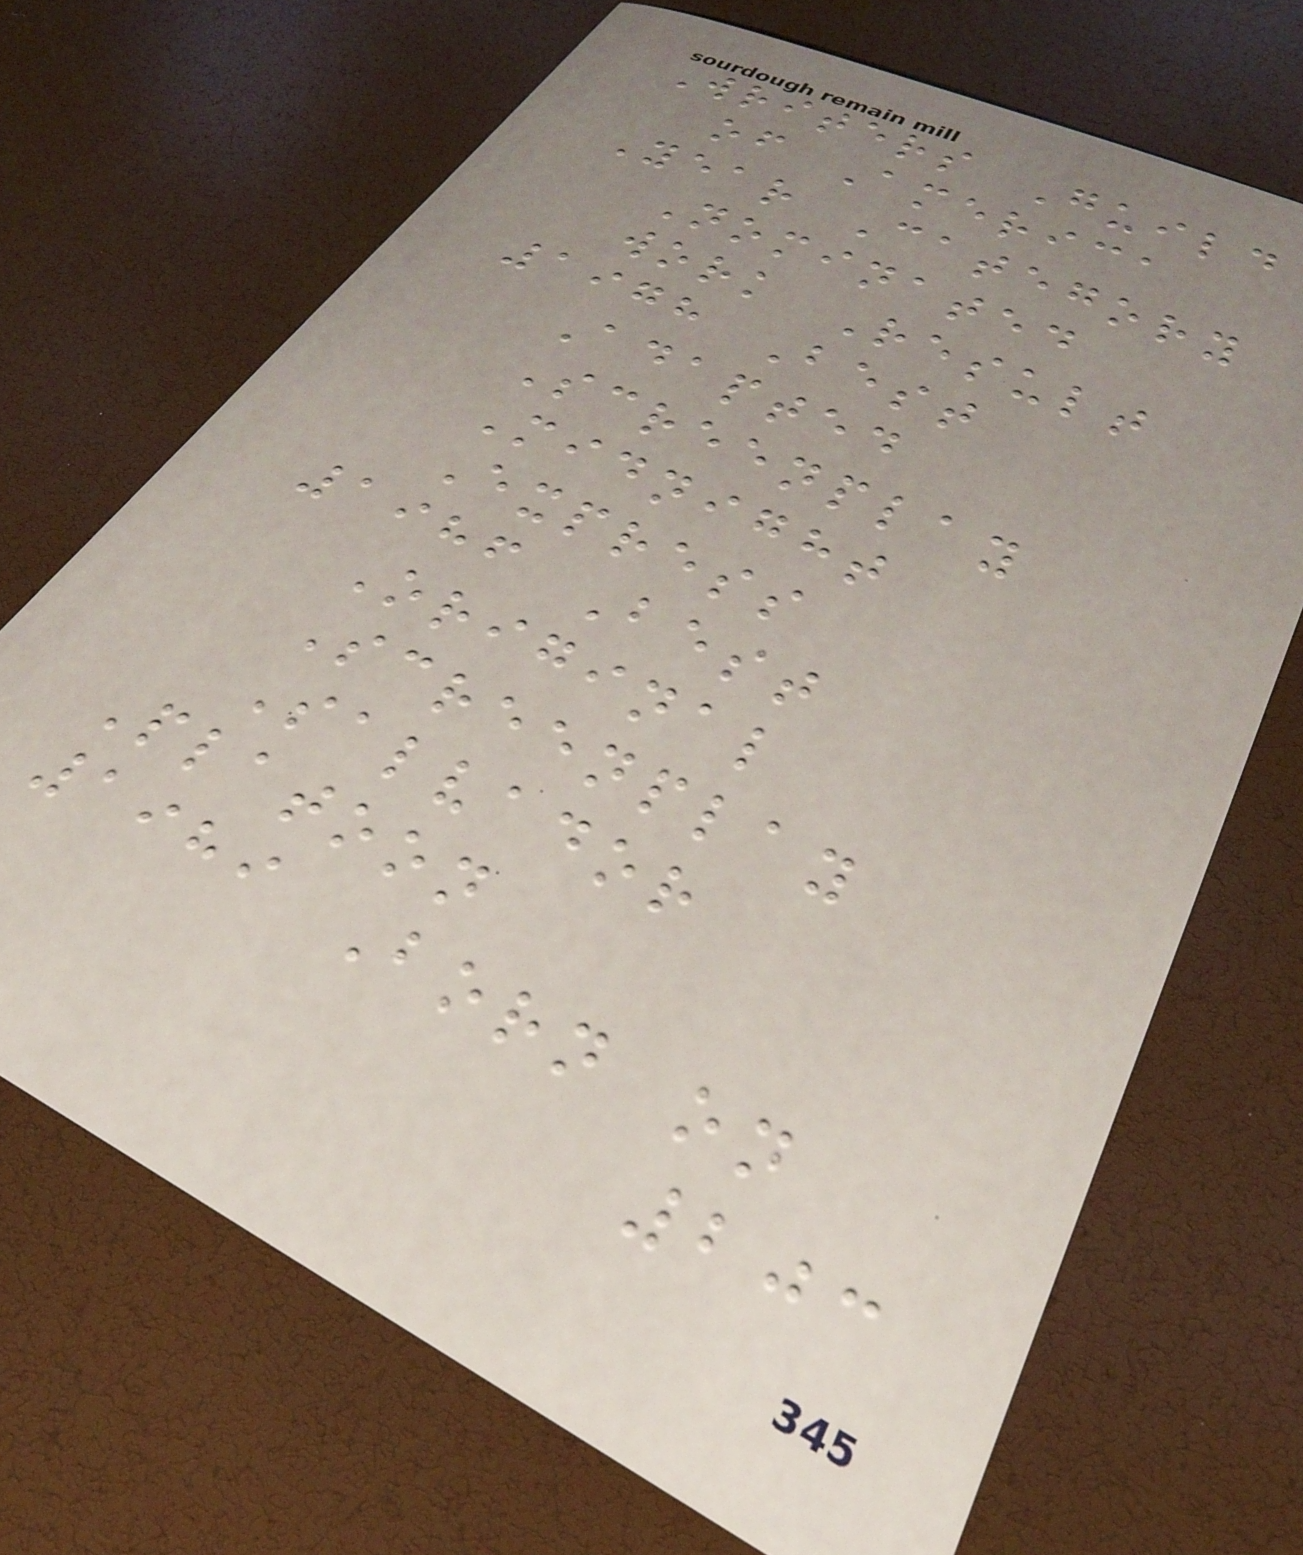Writers Guild
of America
Year Category
Nominated
work Result
1978 Best
Adapted
Screenplay
Midnight
Express
1986 Best
Original
Screenplay
Salvador
Platoon
1989 Born on
203
